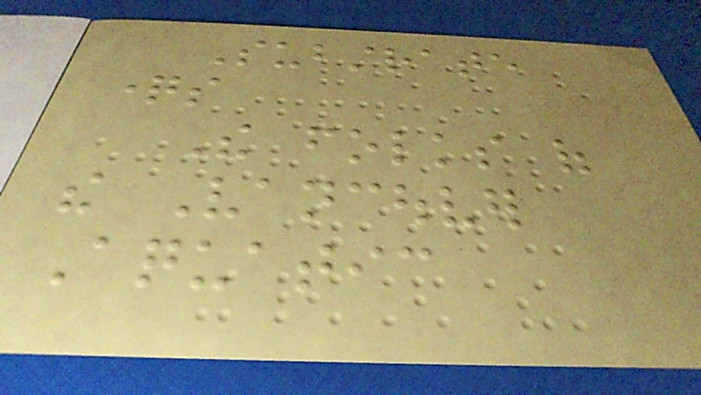Substrate
questions
The folks of
the Vancouver
Aquatic
